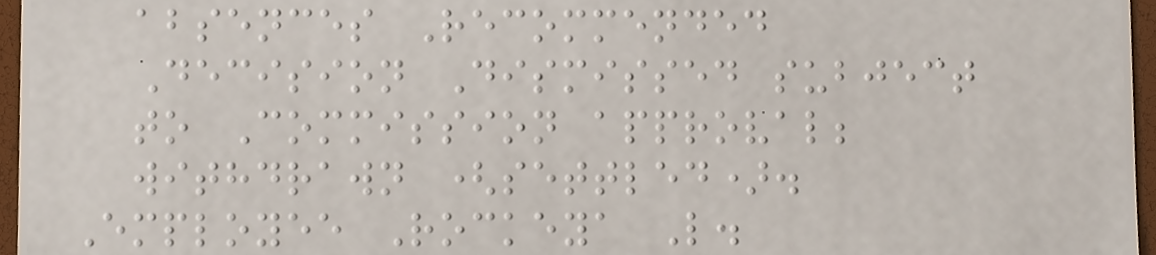absences Recommended
Decision Dismissed subject
to Commission approval;
withdrawn (settled).
Employee Rockeya L.
